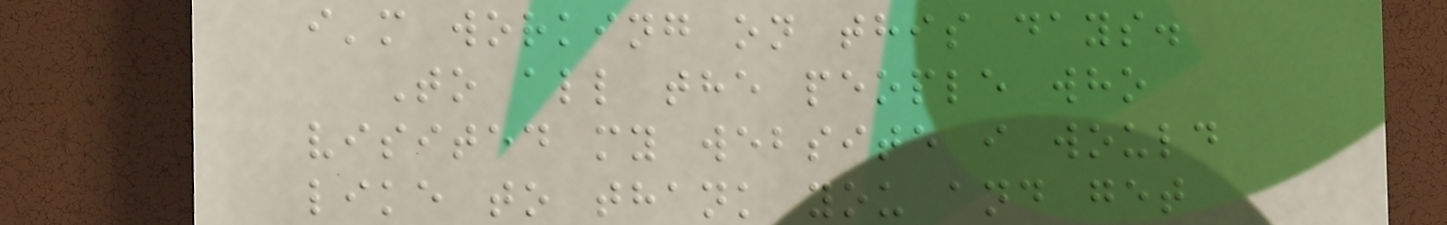i'm working on this days.
To all the people who
visited my website i would
like to thank you and get
